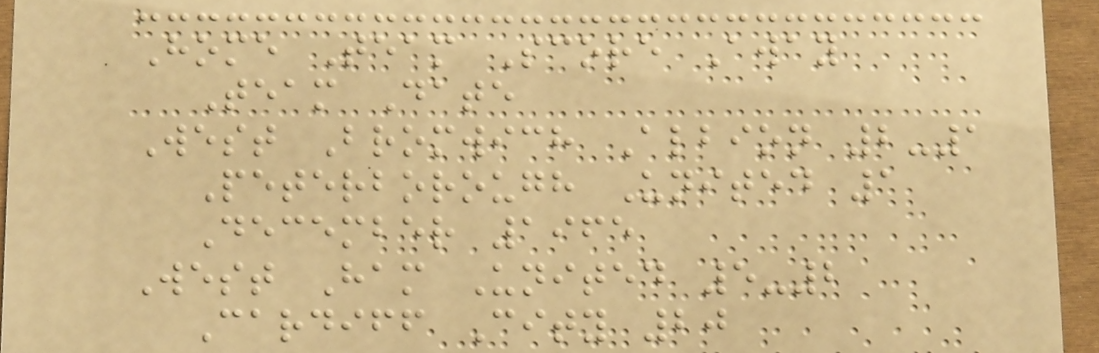Home Team Score Away
Team Date
West Bromwich Albion 2-1
Peterborough United 1
December 1965
West Ham United 5-2
Cardiff City 20
